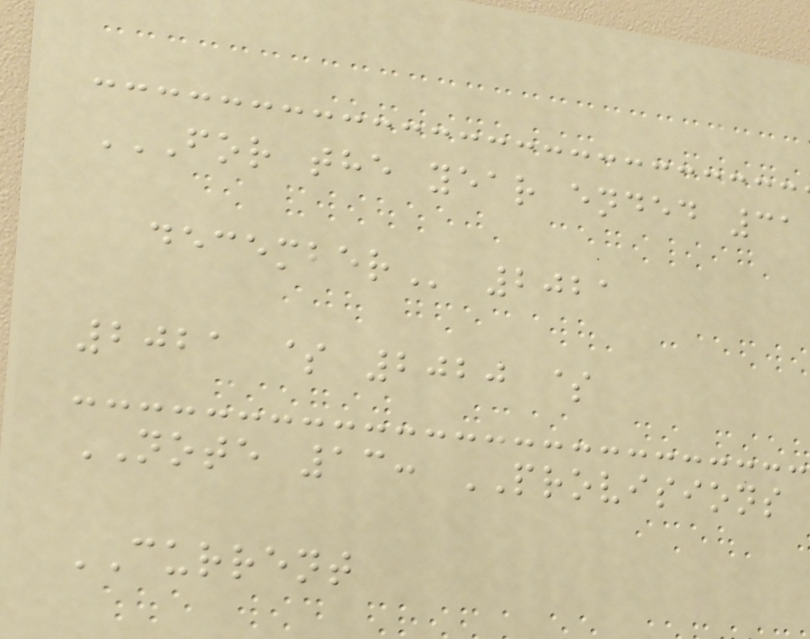FOR THE YEAR ENDED 31
DECEMBER 2021
2021 $ 2020 $
NOTE 13: PROVISIONS
CURRENT
